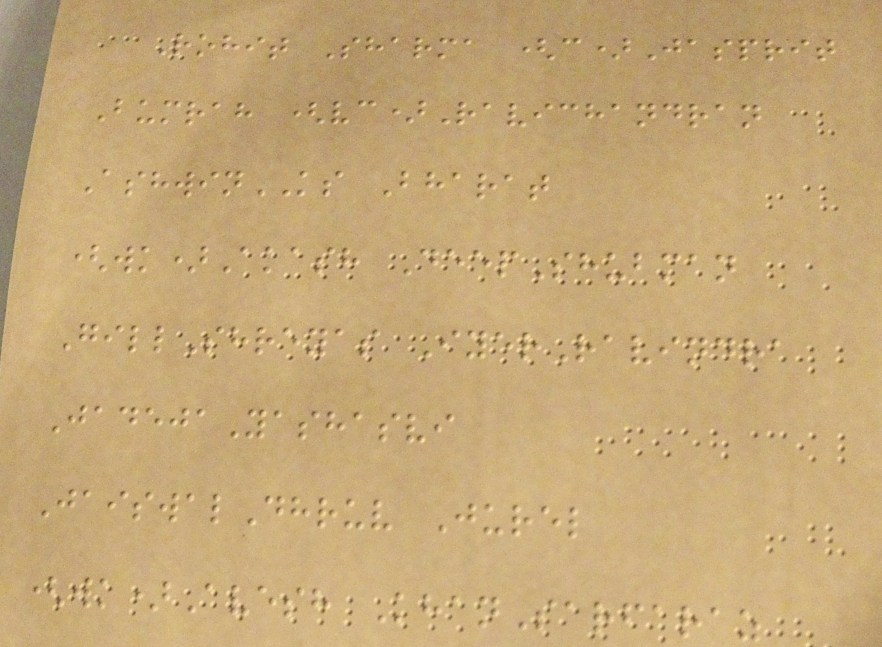Rohit Sharma (c)Jasprit
Bumrah (vc)Ravichandran
AshwinKS Bharat
(wk)Akash DeepShubman
GillShreyas IyerRavindra
JadejaYashasvi
JaiswalDhruv Jurel
(wk)Avesh KhanSarfaraz
